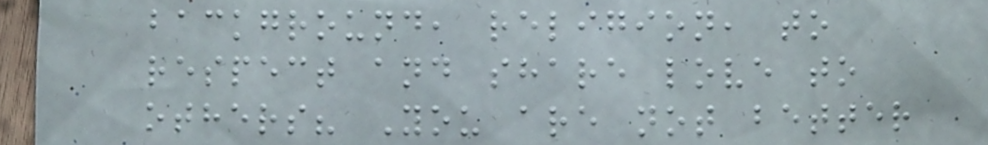background, religion, to
respect and share love to
others? You are not better
